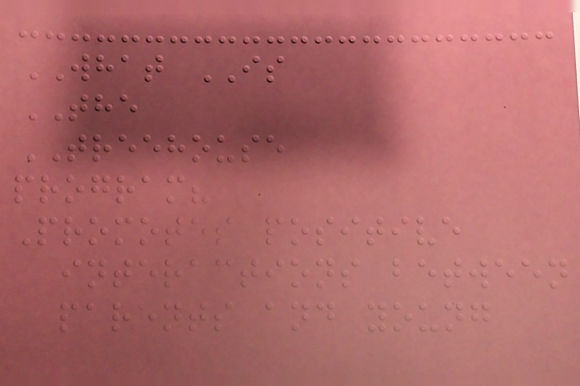WHAT IS
THE
TREEHOUSE
program?
Promotes positive
interactions between
parents and young
